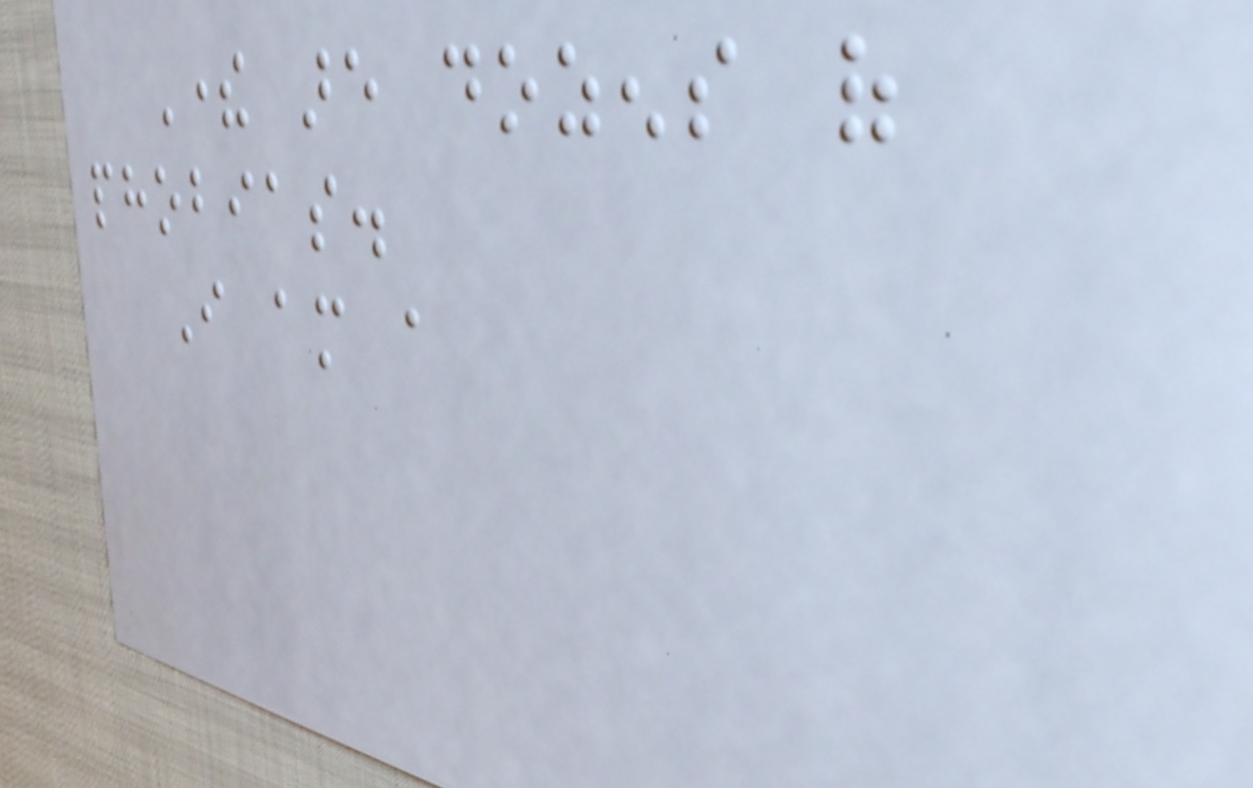There are dozens of
phobias.
I am a
